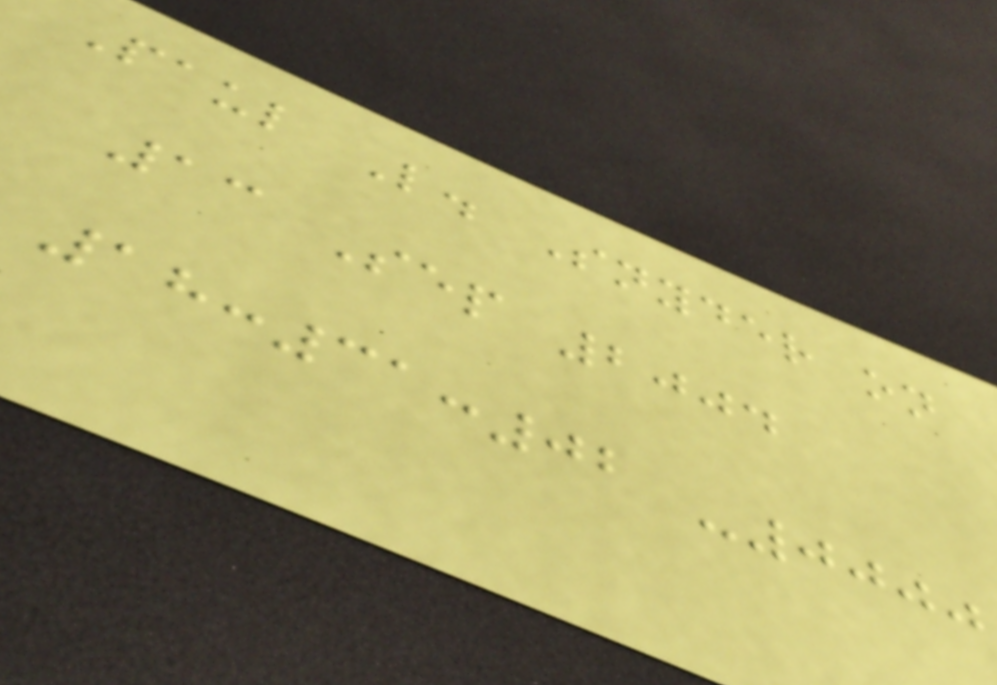Paul L. Snyder on
13 Sep 2004
18:31:02 -0000
